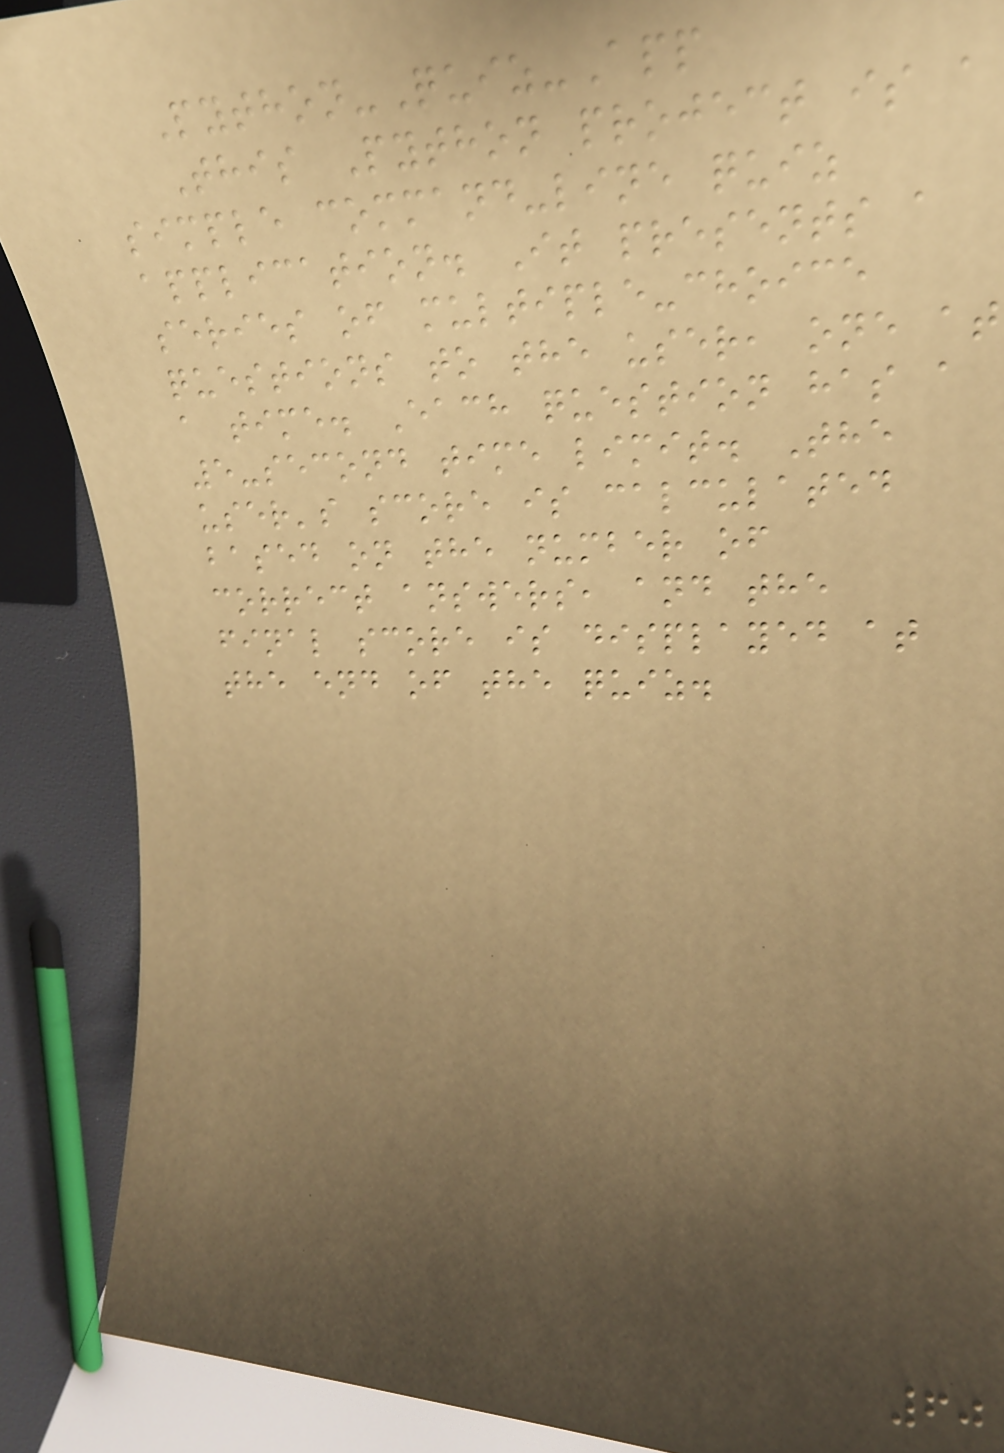Python-Quiz-App
This Python project is a
simple command-line quiz
application. It presents a
series of multiple-choice
questions to the user, one at
a time. Each question has a
5-second time limit. The
user's score is calculated
based on the number of
correct answers, and the
final score is displayed at
the end of the quiz.
60
